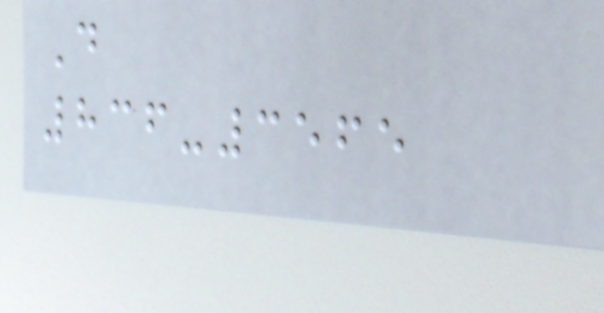D
836-3565
